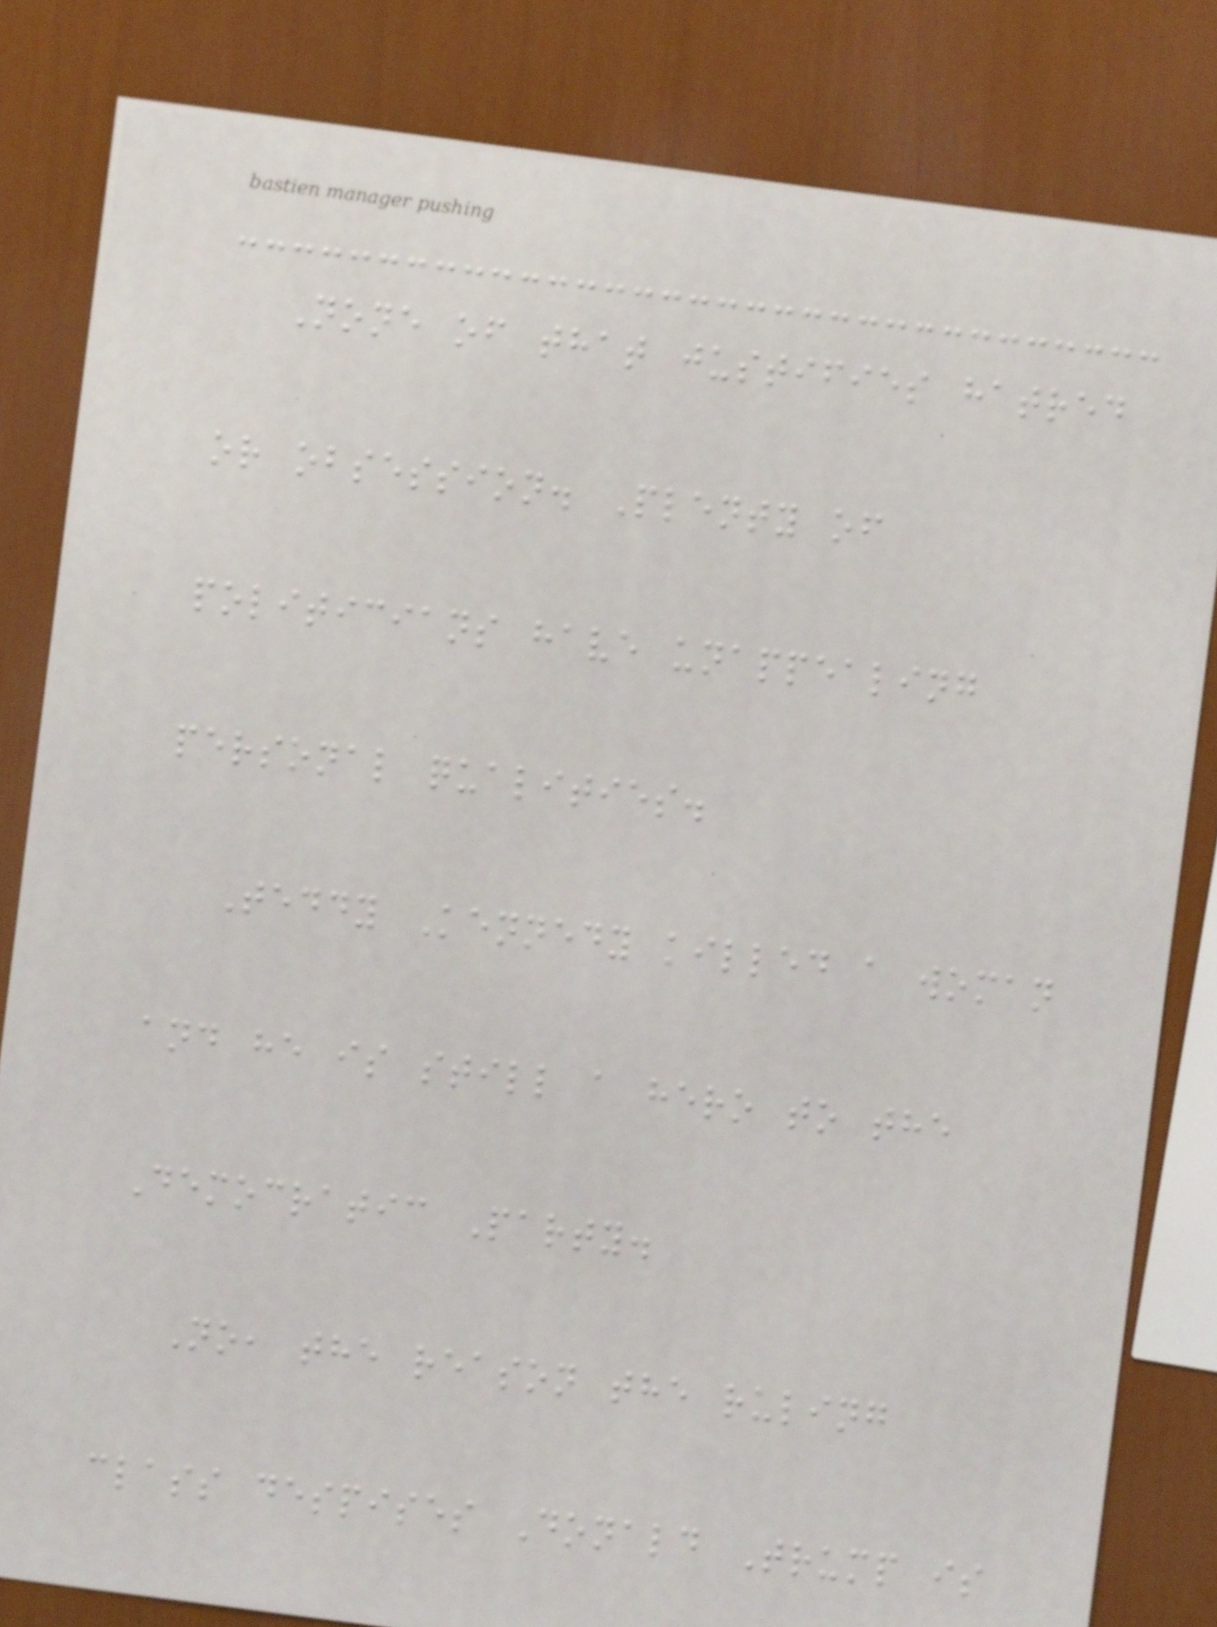None of that justifies hatred
or obsession. Plenty of
politicians have unappealing
personal qualities.
Teddy Kennedy killed a woman
and he is still a hero to the
Democratic Party.
No, the reason the ruling
class despises Donald Trump is
